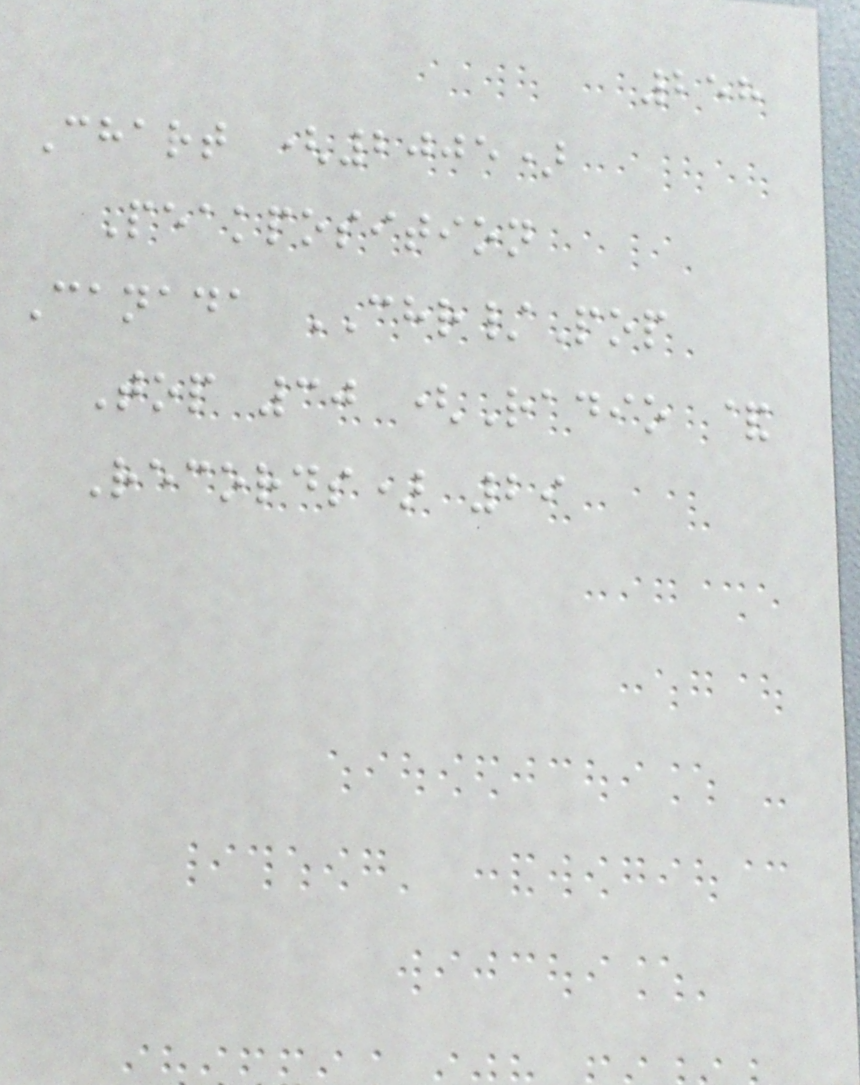258
Chart (2005)
Peakposition
Canada CHR/Pop
Top 30 (Radio &
Records) 29
